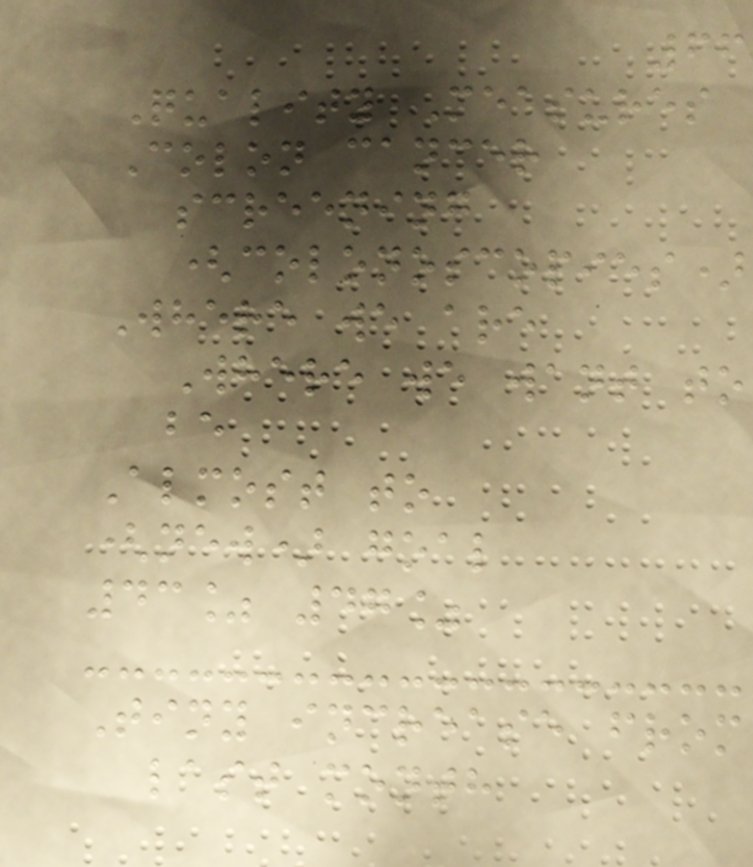66
Quality Measures
Colon cancer
screening
(colonoscopies)
Where we are
Where we want to
be
Almost to
(new) goal
43% 47%
Tiny increase from
last month
